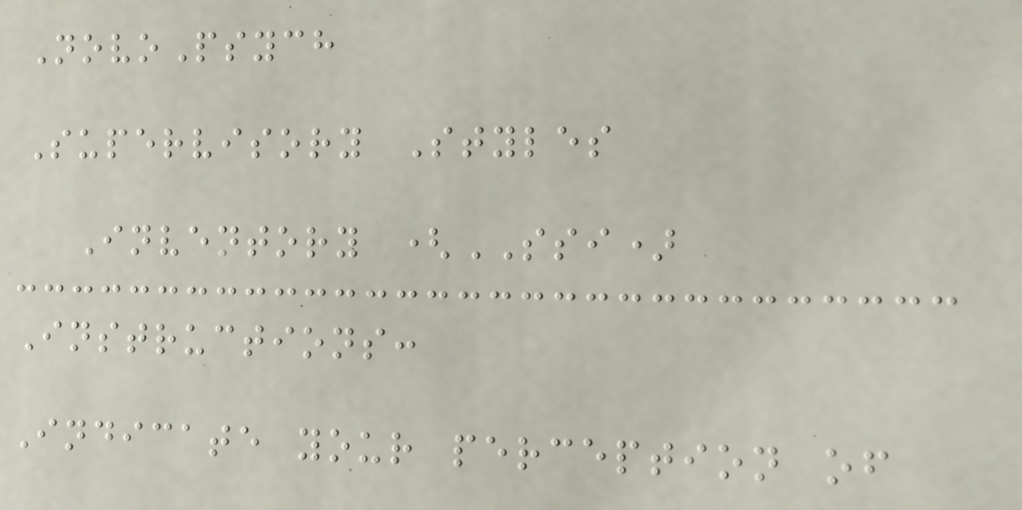NovoPsych
Supervisory Styles
Inventory (SSI)
Instructions:
Indicate your perception of
